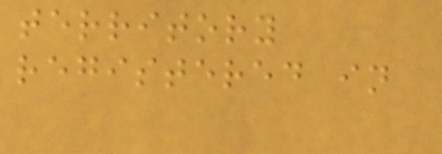territory
registered in
